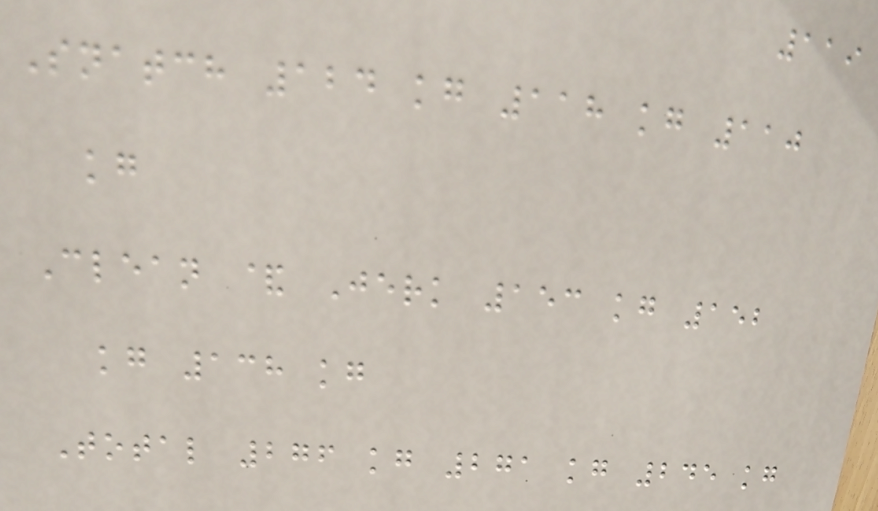119
Snatch 124 kg 118 kg 110
kg
Clean & Jerk 153 kg 152
kg 138 kg
Total 276 kg 271 kg 245 kg
